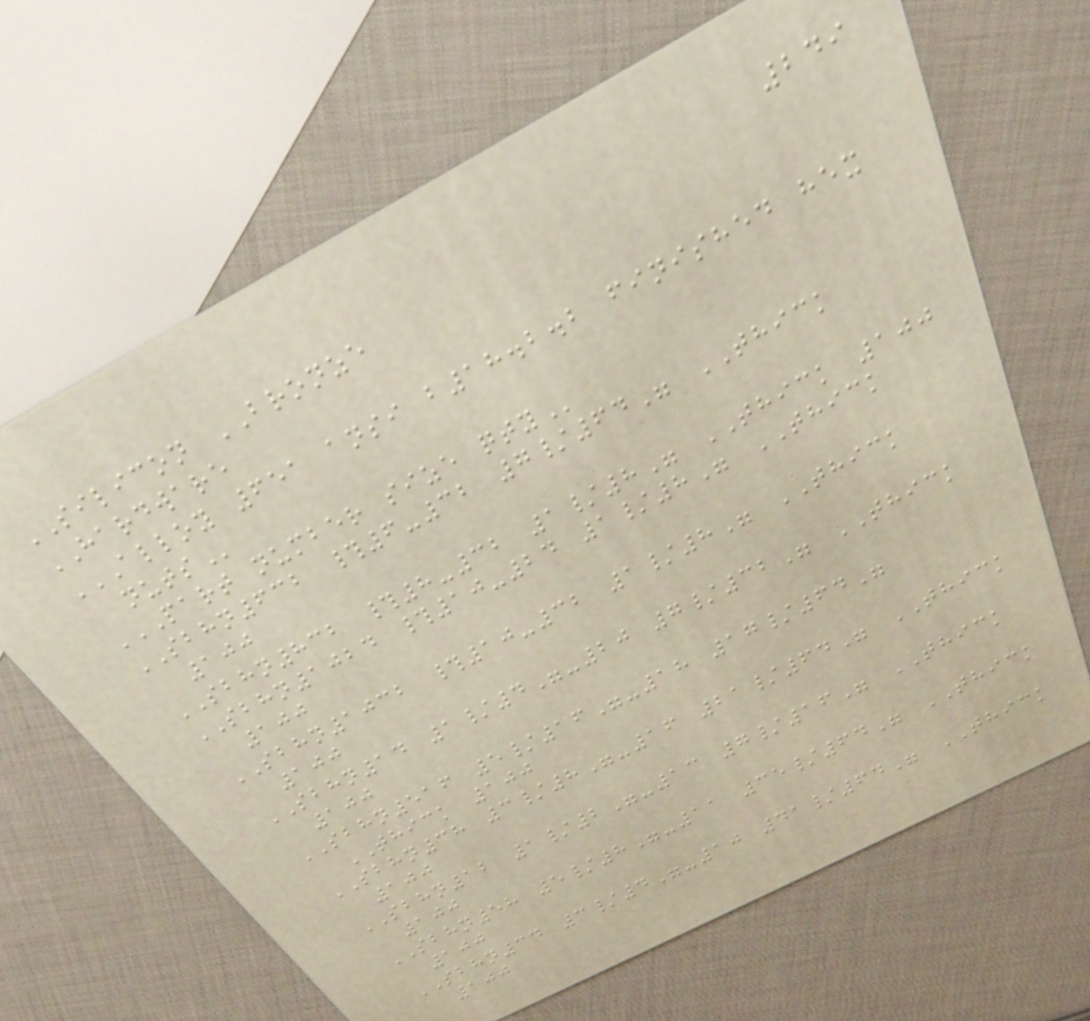249
SILICON BRONZE
HARDWARE
ALLOY 651 ANSI B18.2.2 FINISHED HEX
NUTS
PART NUMBER SIZE QTY
SBHN632 #6-32 7/64" THICK
100
SBHN832 #8-32 1/8" THICK 100
SBHN1024 #10-24 1/8" THICK
100
SBHN1032 #10-32 1/8" THICK
100
SBHN14 1/4"-20 7/32" THICK
100
SBHN516 5/16"-18 17/64"
THICK 100
SBHN38 3/8"-16 21/64" THICK
100
SBHN12 1/2"-13 7/16" THICK
100
SBHN58 5/8"-11 35/64" THICK
100
SBHN34 3/4"-10 41/64" THICK
100
